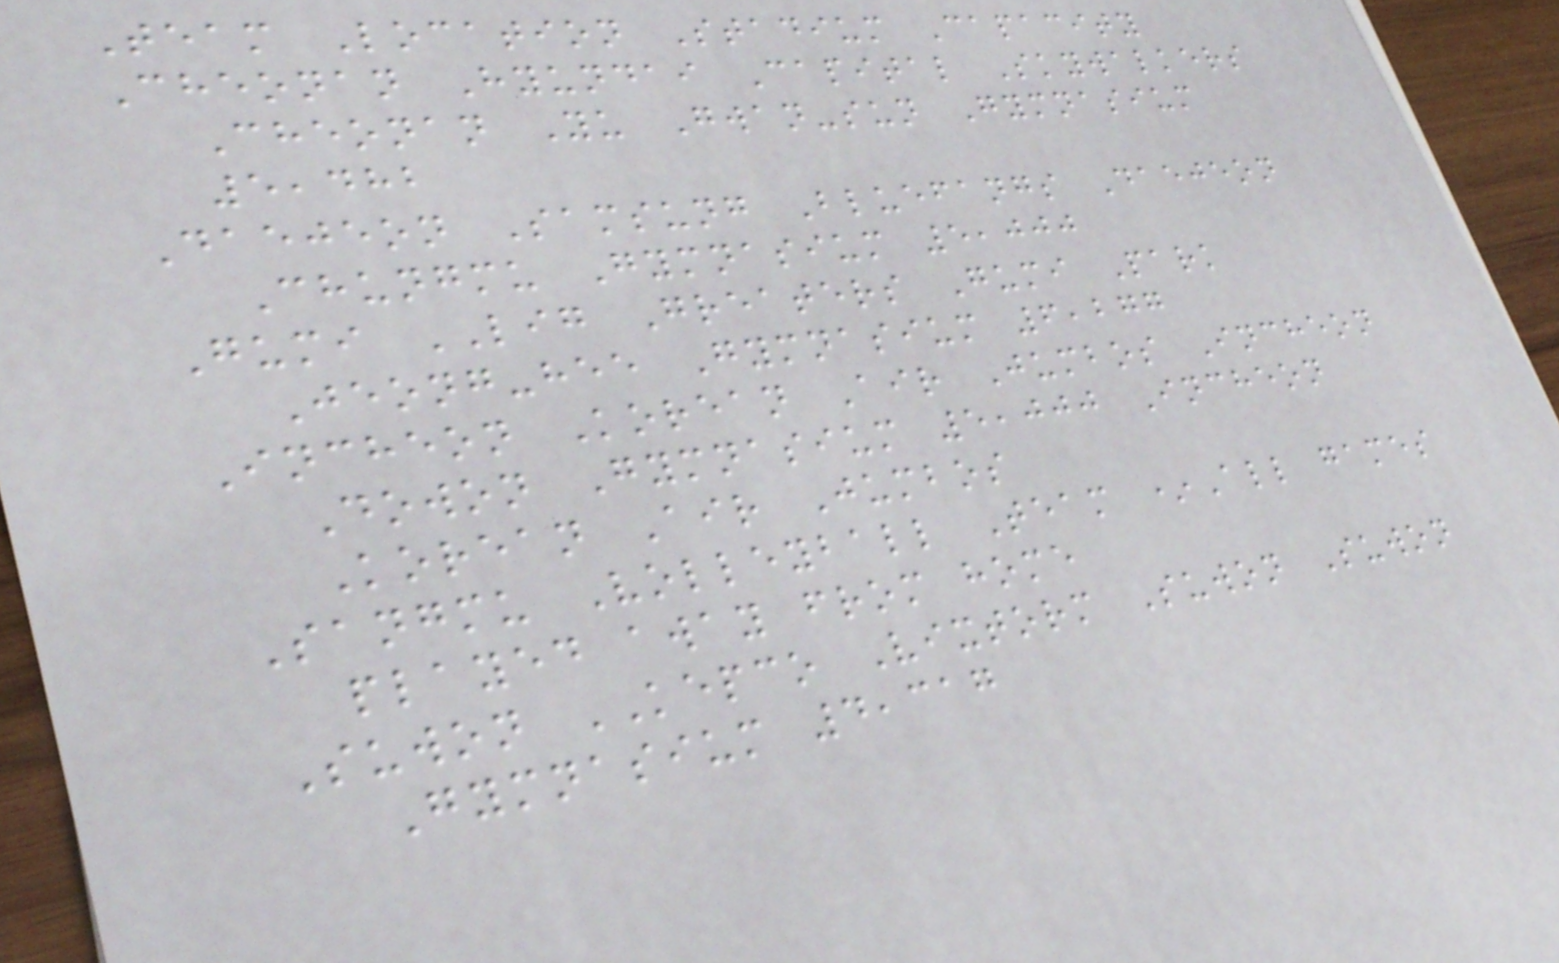Team Location Stadium Capacity
Cheonan Hyundai Capital Skywalkers
Cheonan Yu Gwan-sun Gymnasium
5,482
Daejeon Samsung Bluefangs Daejeon
Chungmu Gymnasium 5,000
Gumi LIG Greaters Gumi Park
Jeong-hee Gymnasium 6,277
Incheon Korean Air Jumbos Incheon
Dowon Gymnasium 5,000 Incheon
Korean Air Jumbos
Sangmu Volleyball Team *All games
played away from home
Suwon KEPCO Vixtorm Suwon Suwon
Gymnasium 4,317
